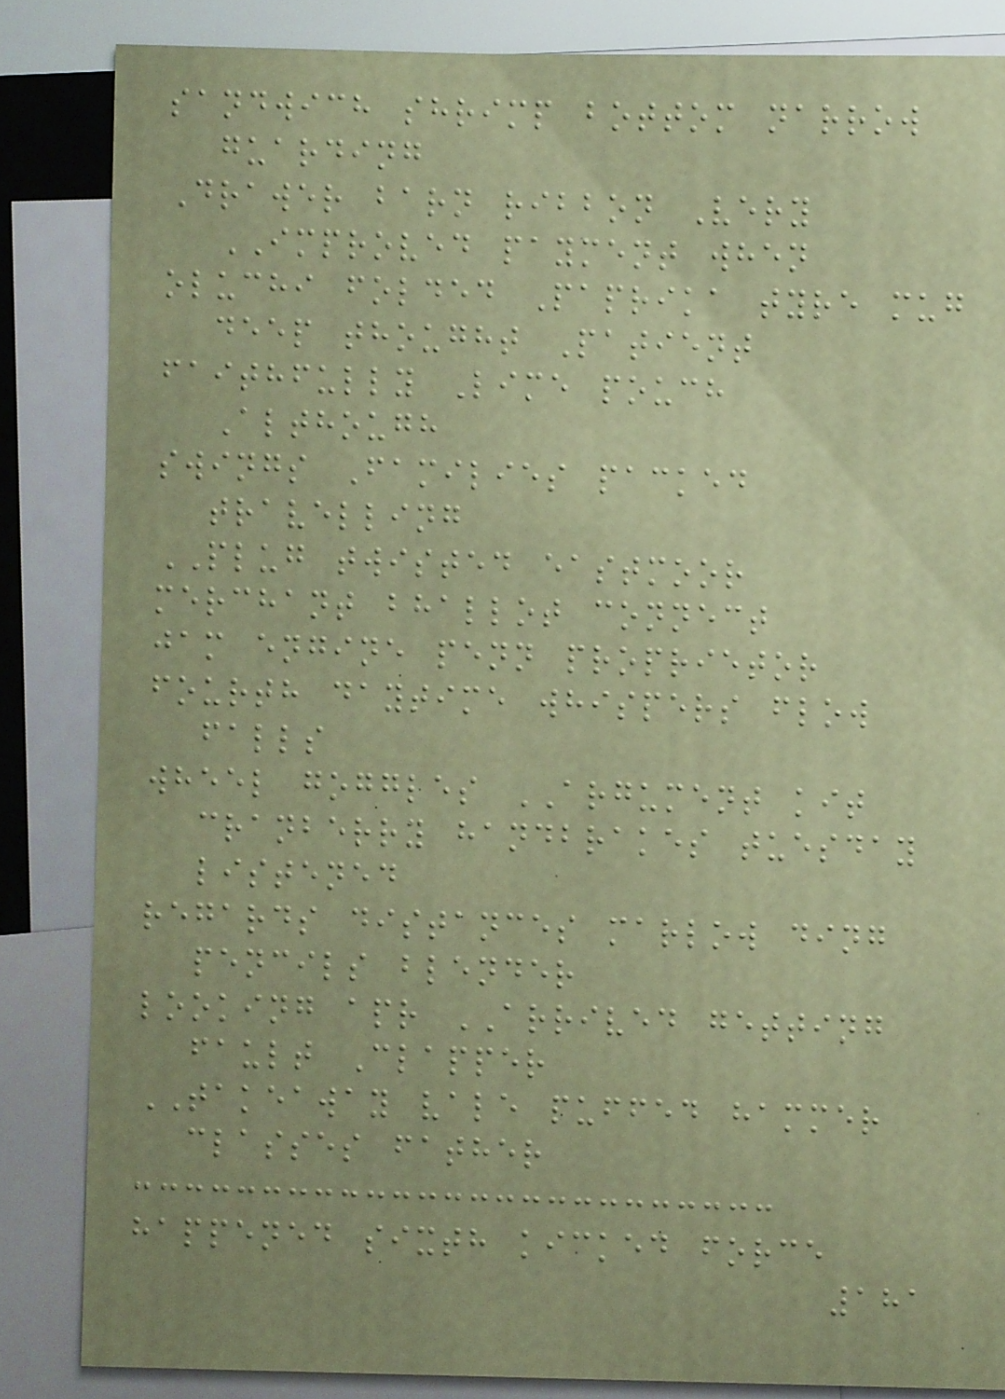sandwich shrimp bottom narrow
guarding
Drawer barn ribbon Very
IMPROVED payment when
oluchi folded Paprika tyre mug
deep thought Patient
faithfully Lime pouch
Although
swings Families packed
travelling
PLUG twisted eastmoor
merchant bhallot connect
jam engine penn proprietor
fourth daytime whispers flow
falls
wheel goggles ARGUMENT kit
cranberry handbrakes tuesday
listened
regards distances marlow ding
pencils blender
looking apr ARRIVED getting
fault Clapper
TAKEAWAY vale puffed hammer
classes father
happened sixth kicked force
181
